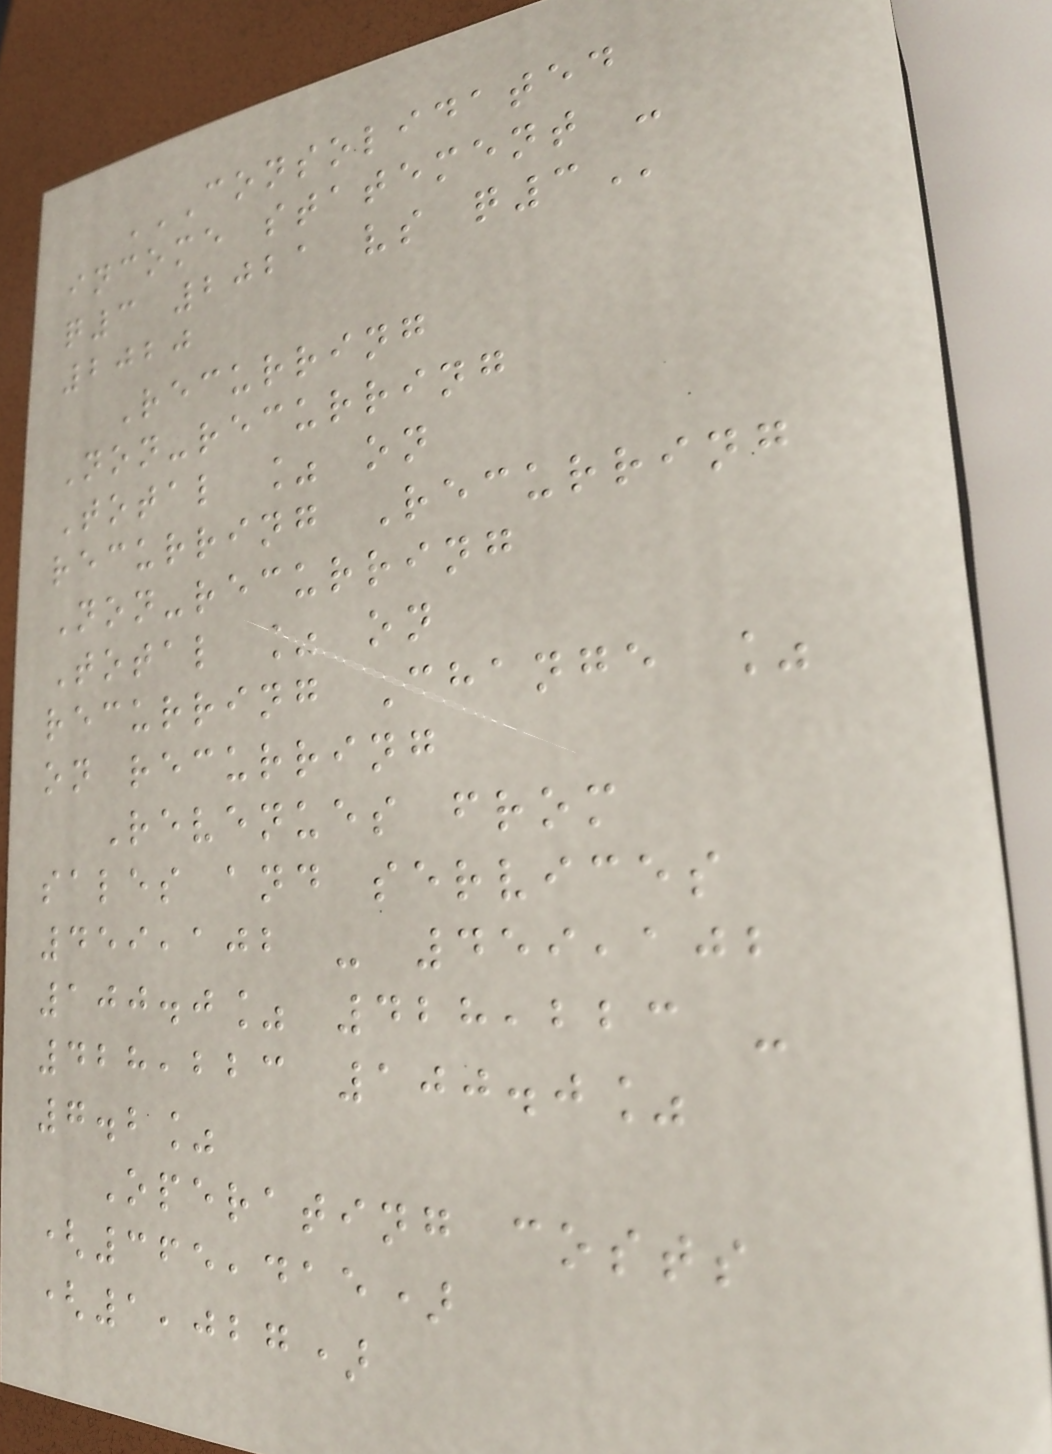CONSOLIDATED
INCOME STATEMENT -
Q3 2021 VS Q3
2020
Recurring
Non-recurring
Total % on
recurring Recurring
Non-recurring
Total % on
recurring Change %
on recurring
Revenues from
sales and services
459,102 - 459,102
100.0% 428,223 -
428,223 100.0%
7.2%
Operating costs
(365,415)
(1,027)
